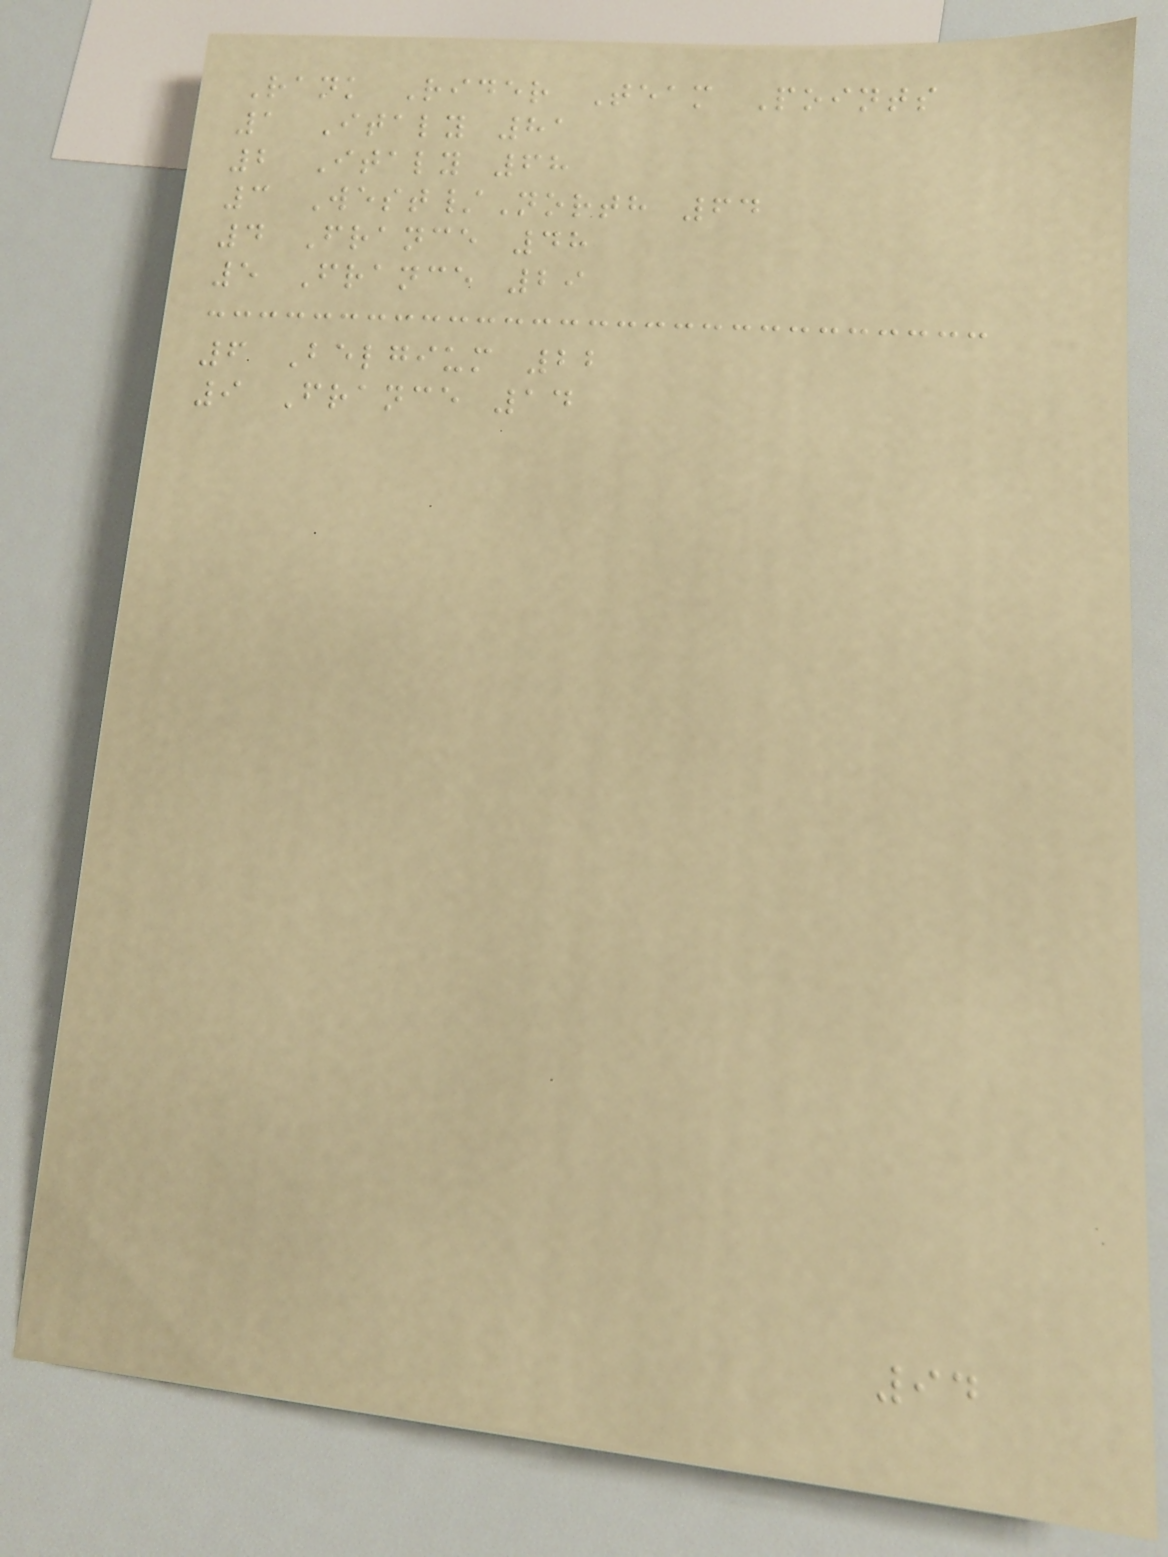Rank Rider Team Points
1 Italy 81
2 Italy 68
3 West/North 64
4 France 48
5 France 29
6 Belgium 22
9 France 14
94
